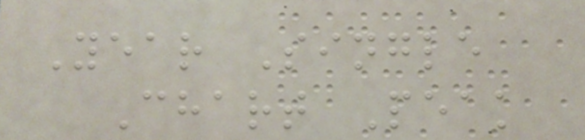Year Single
Chart Peak
